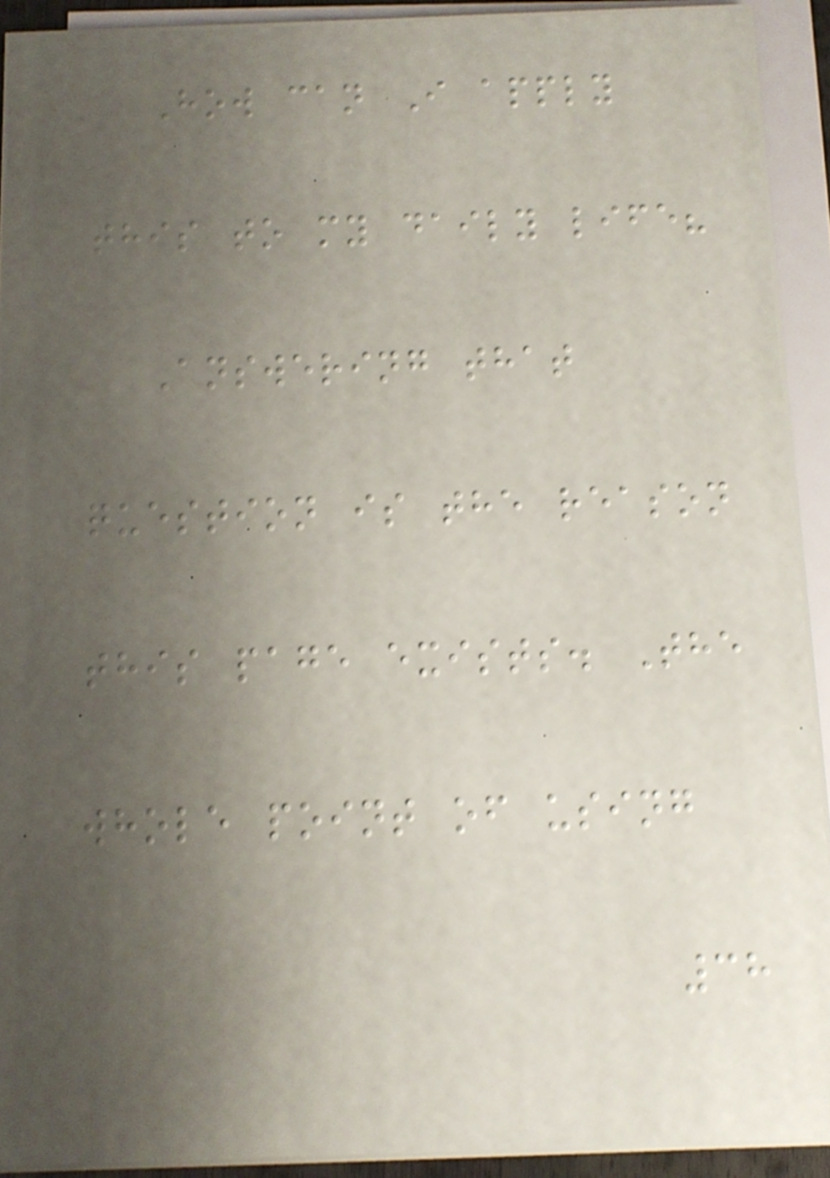How can I apply
this to my daily life?
Answering that
question is the reason
this page exists. The
whole point of using
38
